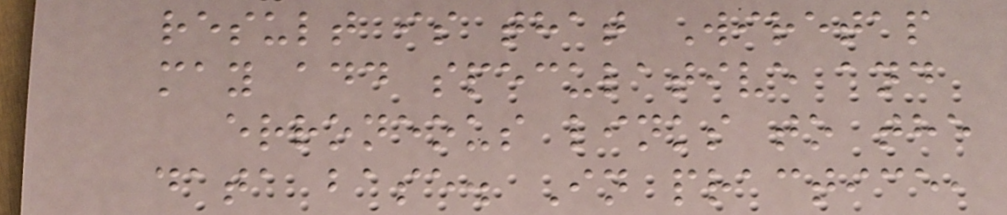result is that Wiretap
may add speculative and
erroneous links to the
data base. In practice,
